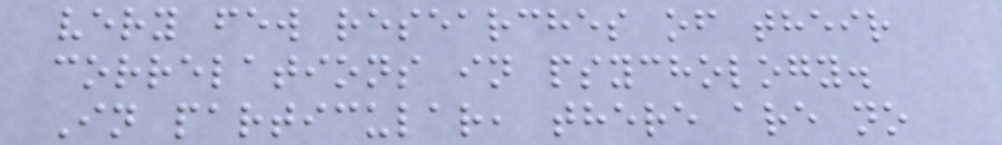very few researches of their
correlations in psychology.
In particular, there are no
